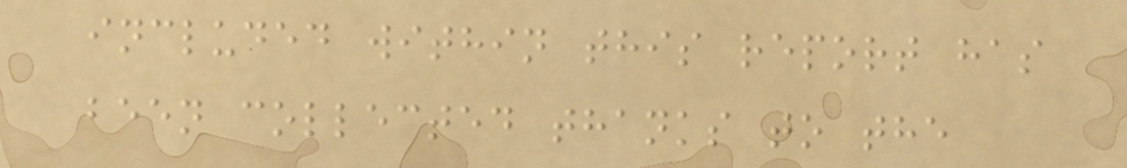included within this report has
been collected thanks to the
